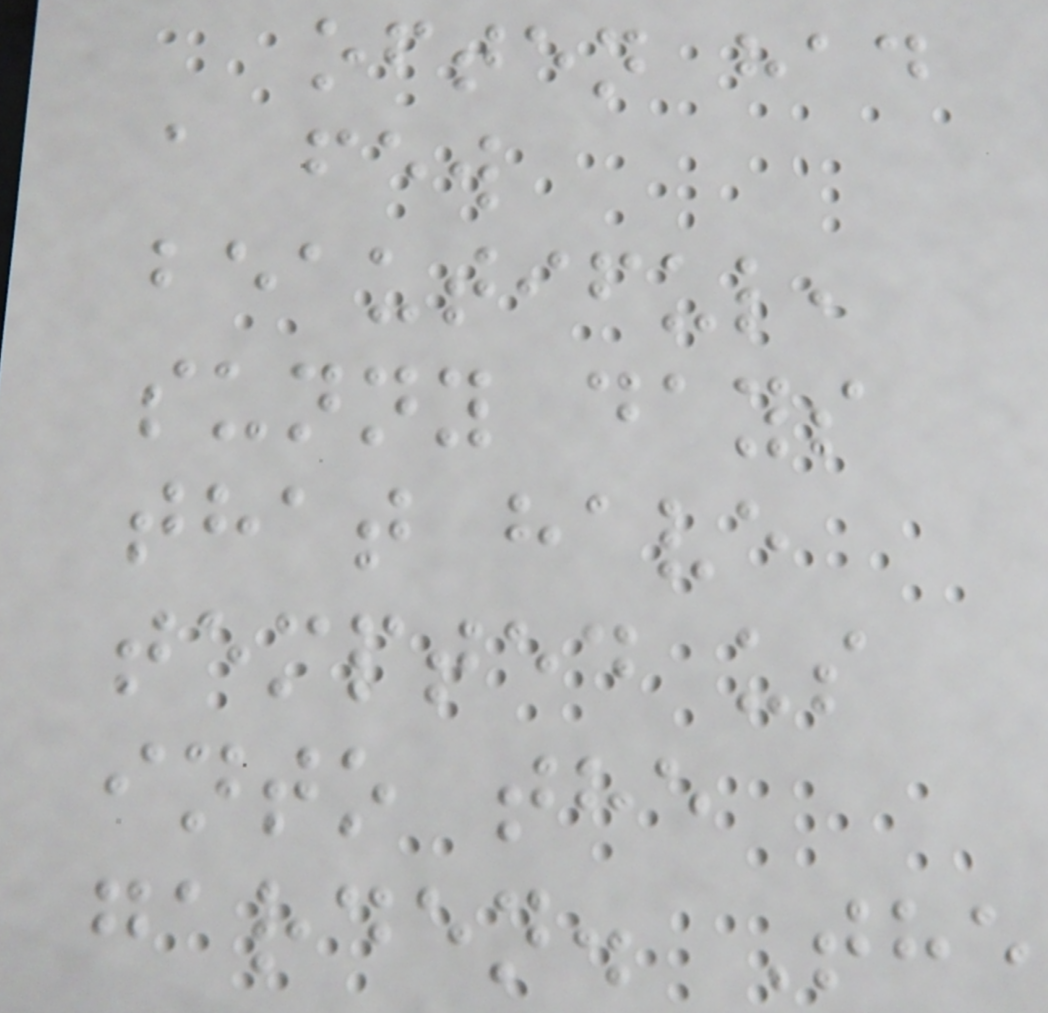often had
a few
beautiful,
sunny days
that have
tempted us
into the
garden. The
